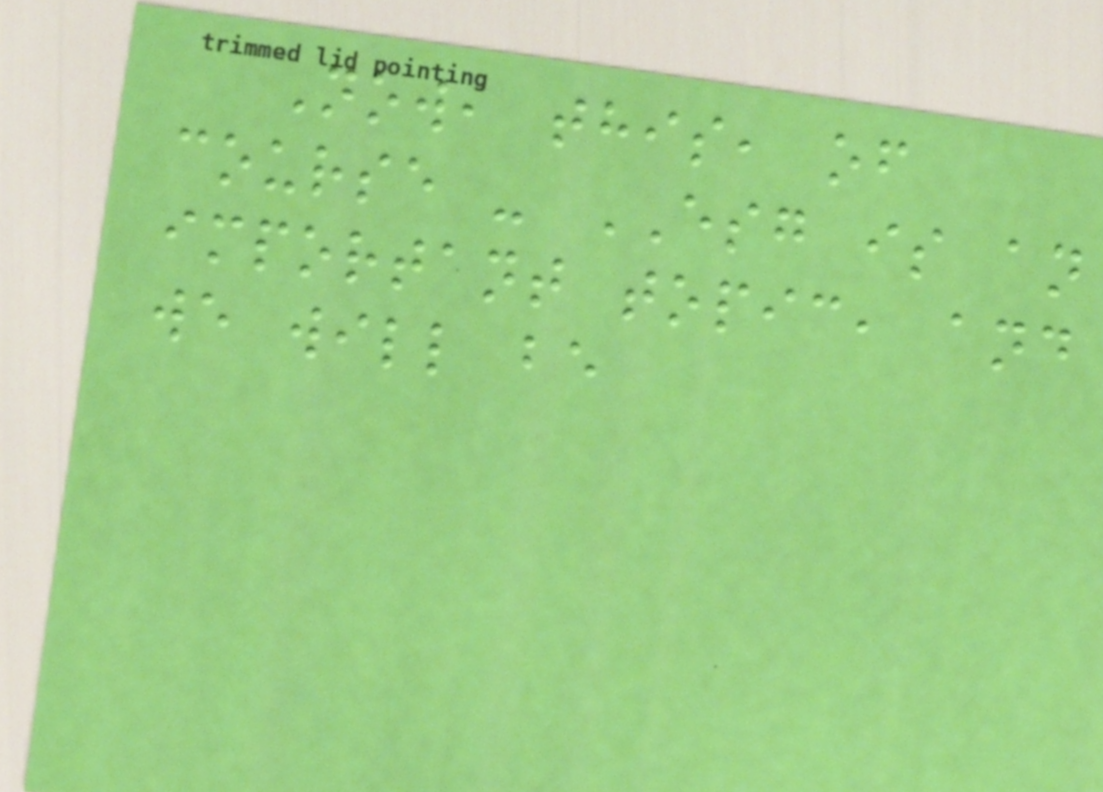Now, this, of
course - ESG is an
important topic, and
we will be
